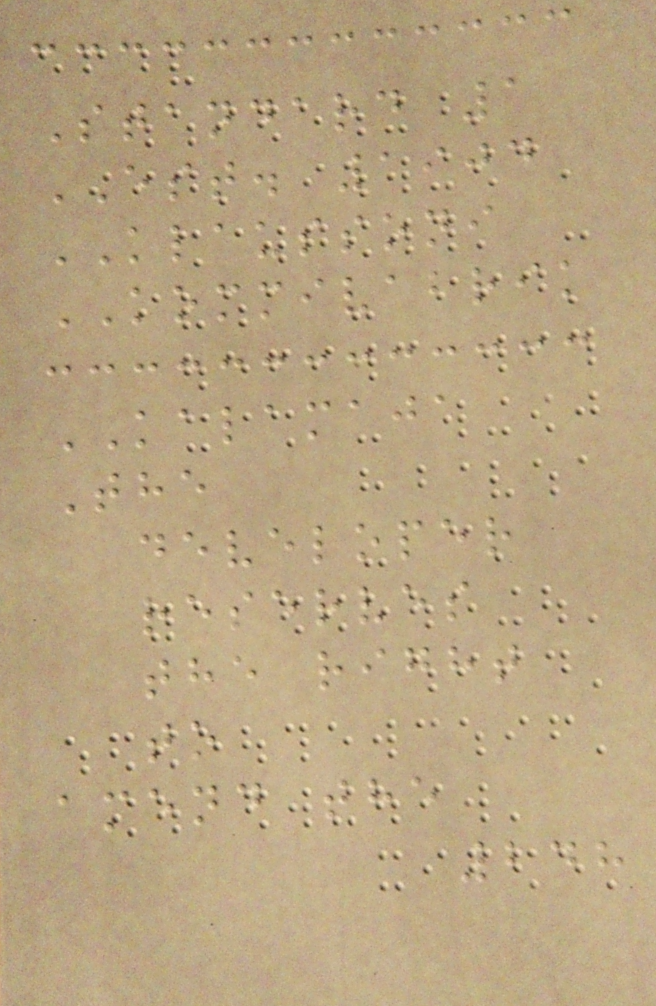Standard 1
EST. 1904
KLAUSSONI
KOMMIVABRIK
KALAMAJA
The
developer
reserves
the right
to
amend the
248
